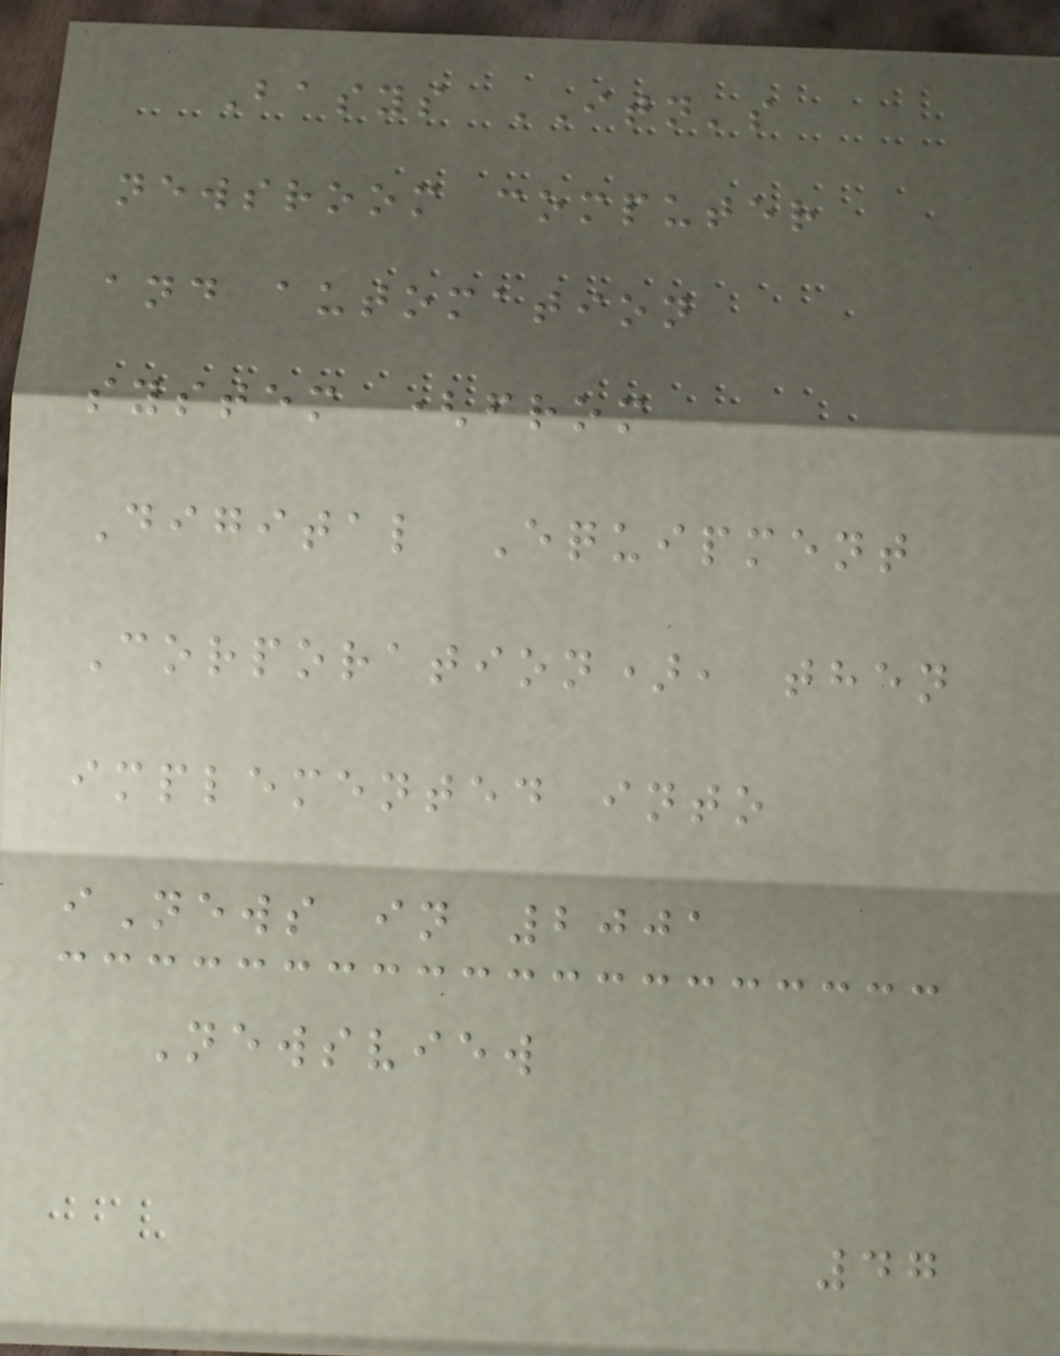Basys ITN's
newsroom computer
and automation
system (from
Digital Equipment
Corporation), then
implemented into
iNews in 2001
Newsview
47
